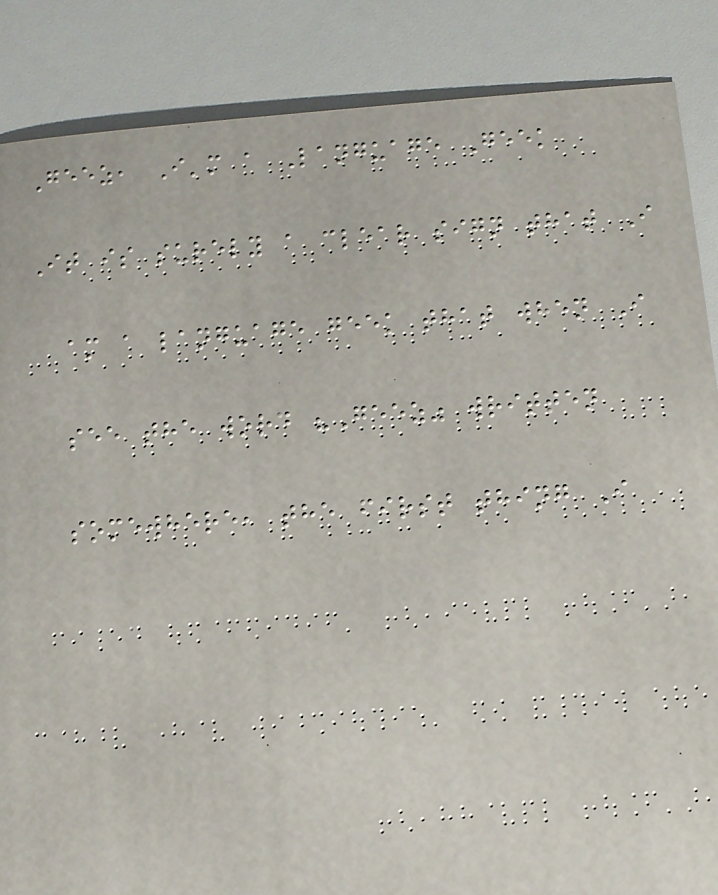Geez, I'm a Language Geek
It is surely a clear sign that I
am a language geek that when I
see the word "Geez" written
somewhere, the first thing I
